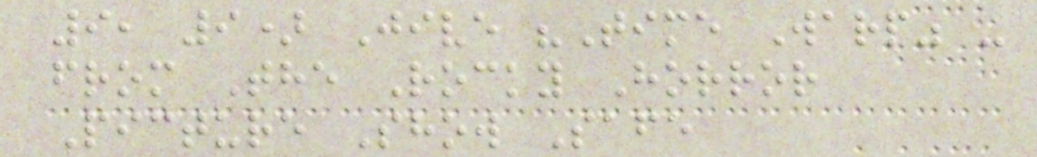9, 9) Jive "Time Warp" -
from The Rocky Horror
Picture Show Safe
